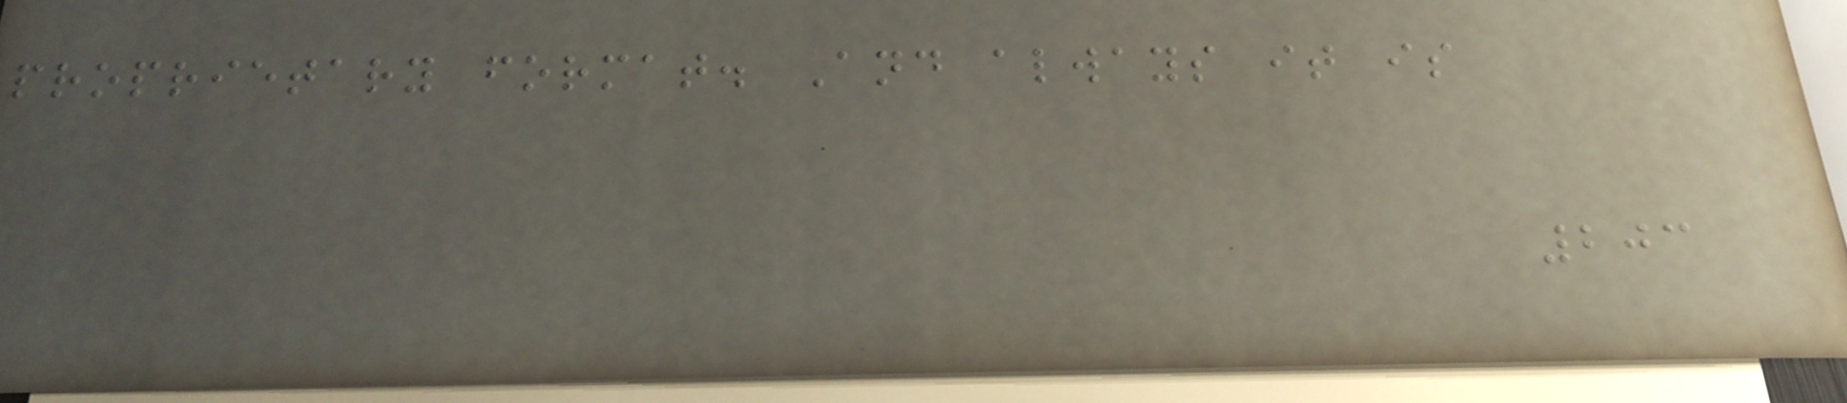proprietary format. And always it is
203
